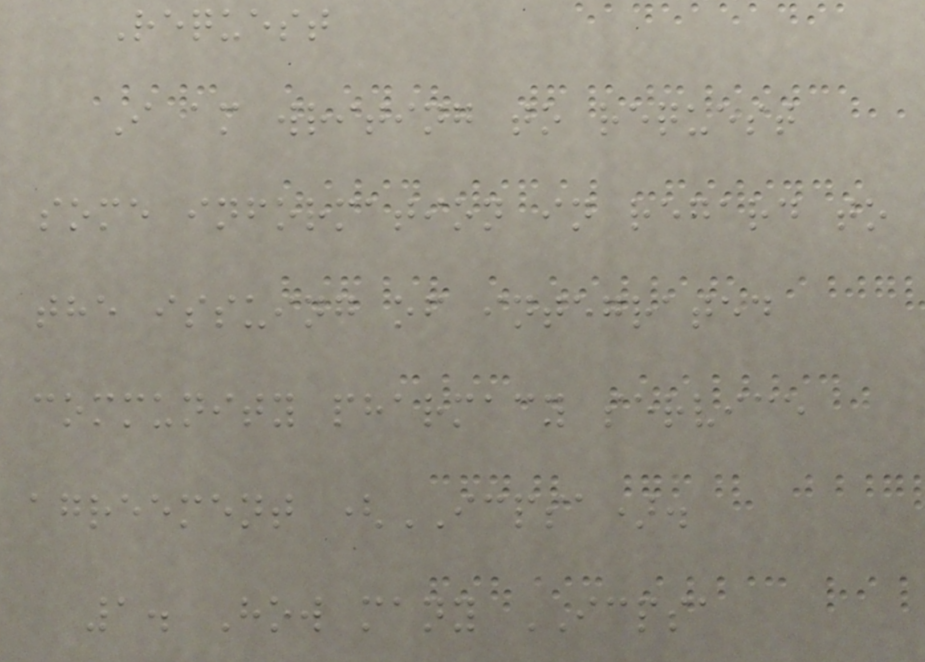Request
I am writing to request
some information in regard to
the issuing of integrated
community pharmacy service
agreement (ICPSA).
1. How many ICPSA
